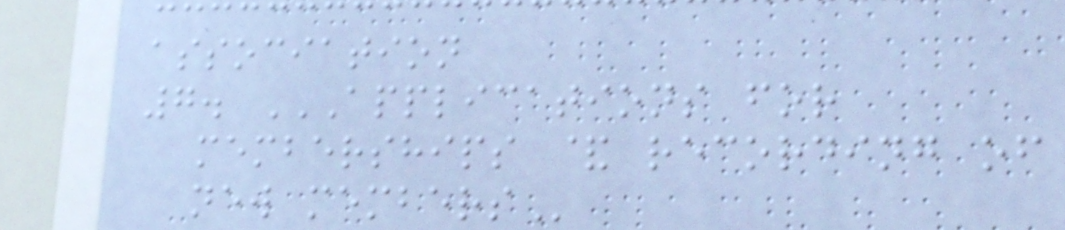association
7. APPLICATIONS FOR
MEMBERSHIPS & RECORDING OF
NEW MEMBERS
